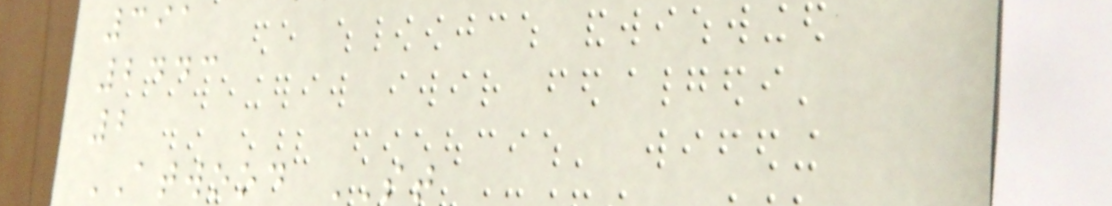391
2443
2
ATWOOD ST
